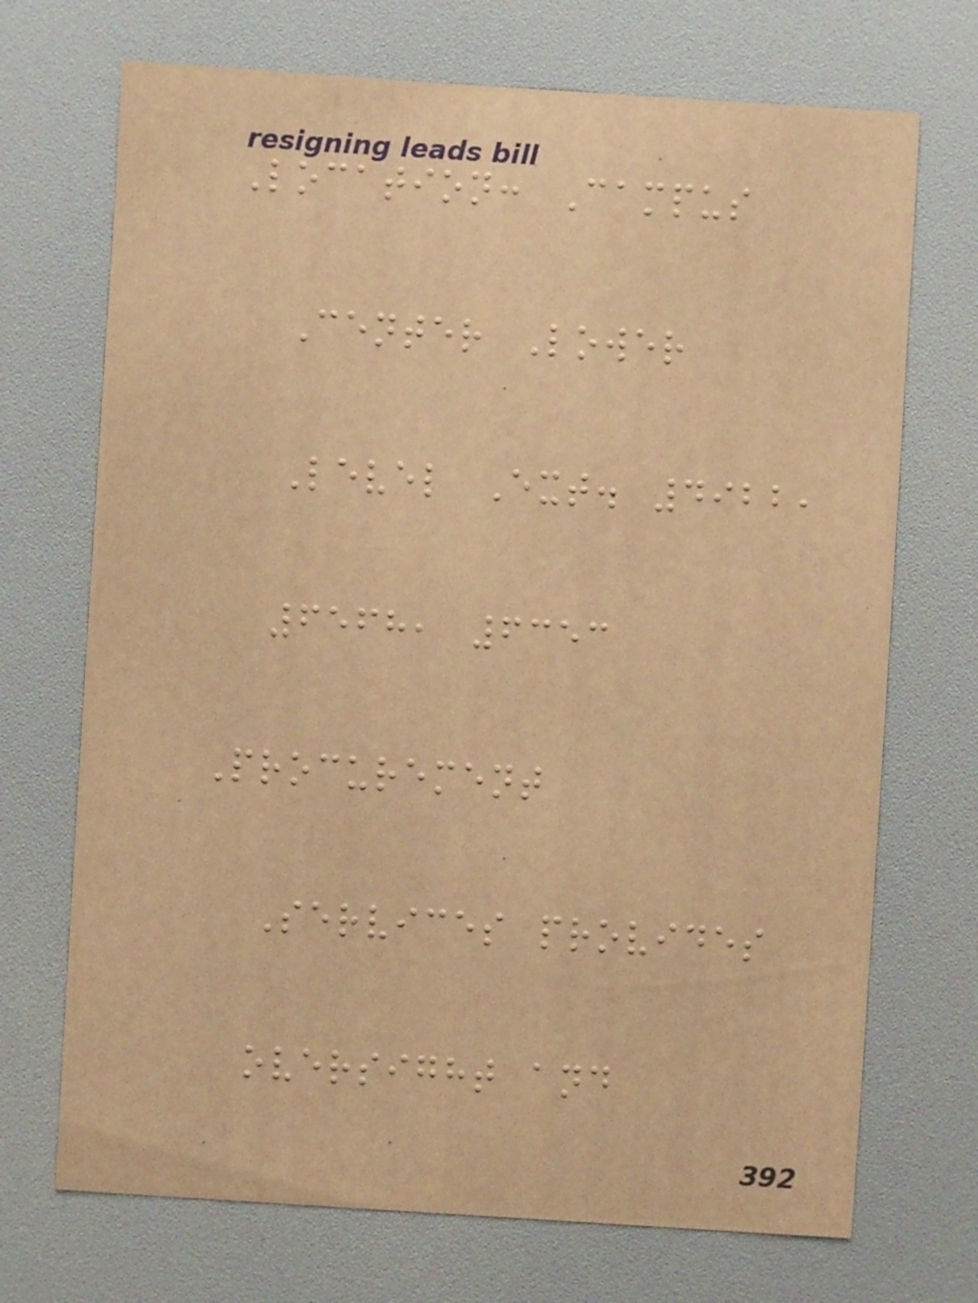Location: Campus
Center Lower
Level Ext. 4922,
6568, 6353
Procurement
Services provides
oversight and
